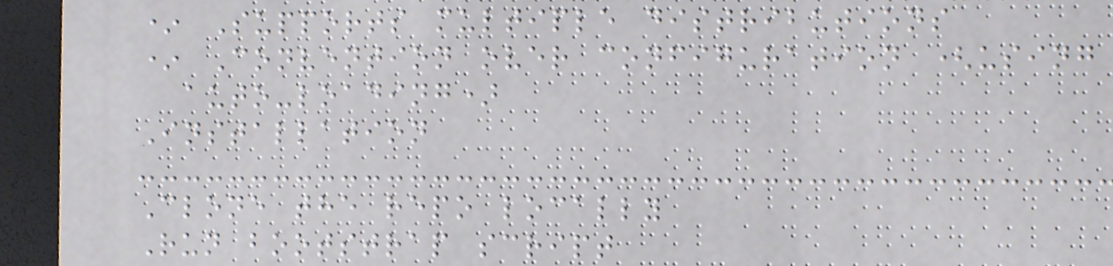* Supports multiple distributions
* Convention over configuration (using
auto-loading)
Installation
Clone the repo locally
Run bootstrap script
